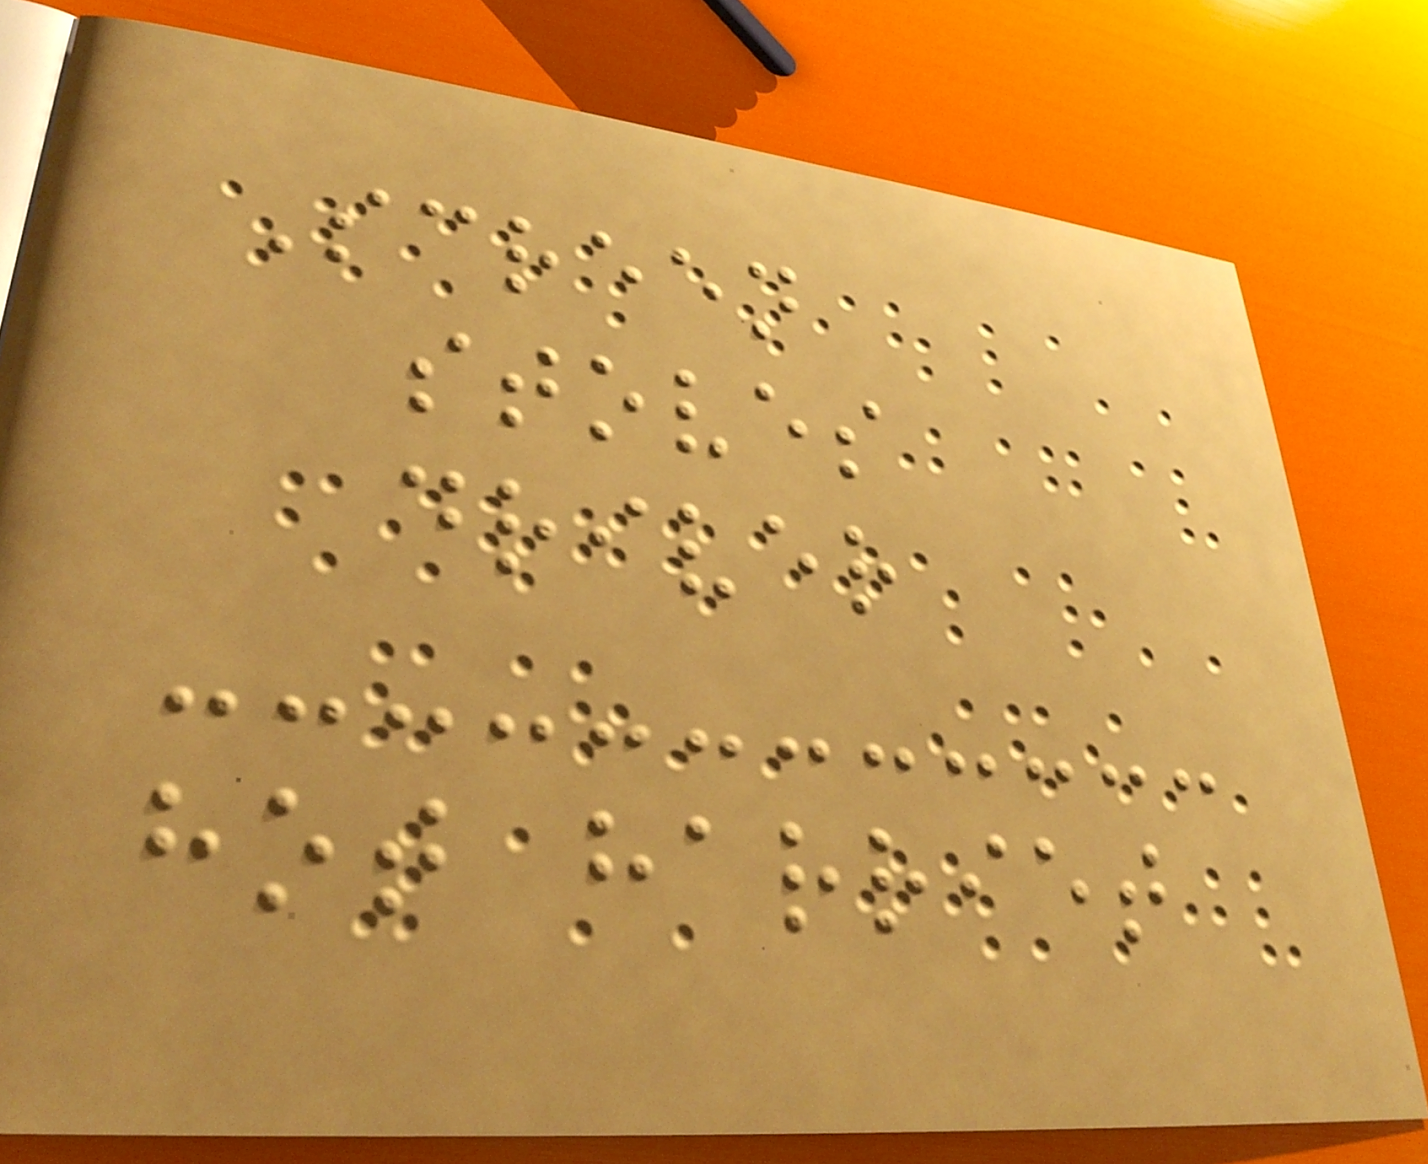Screen
stoves
driver
hot harriet
